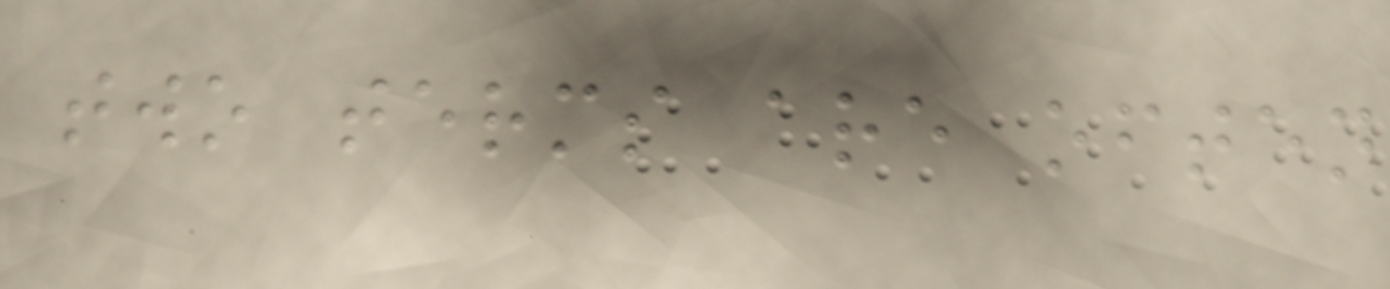two terms are often
